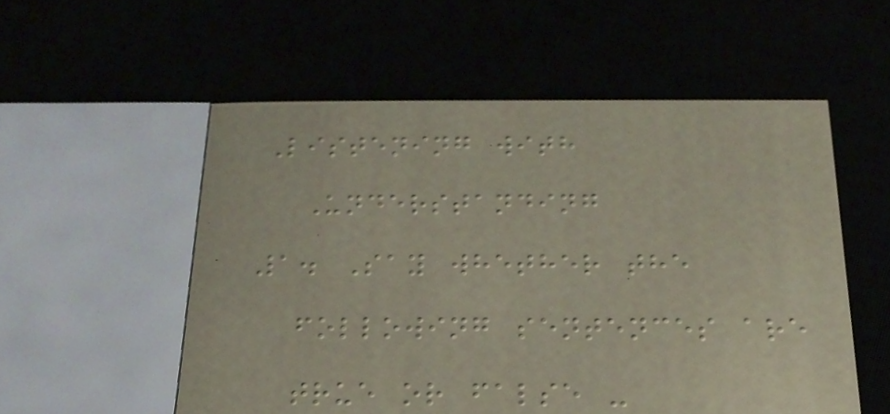Listening with
Understanding
1. Say whether the
following sentences are
true or false -
